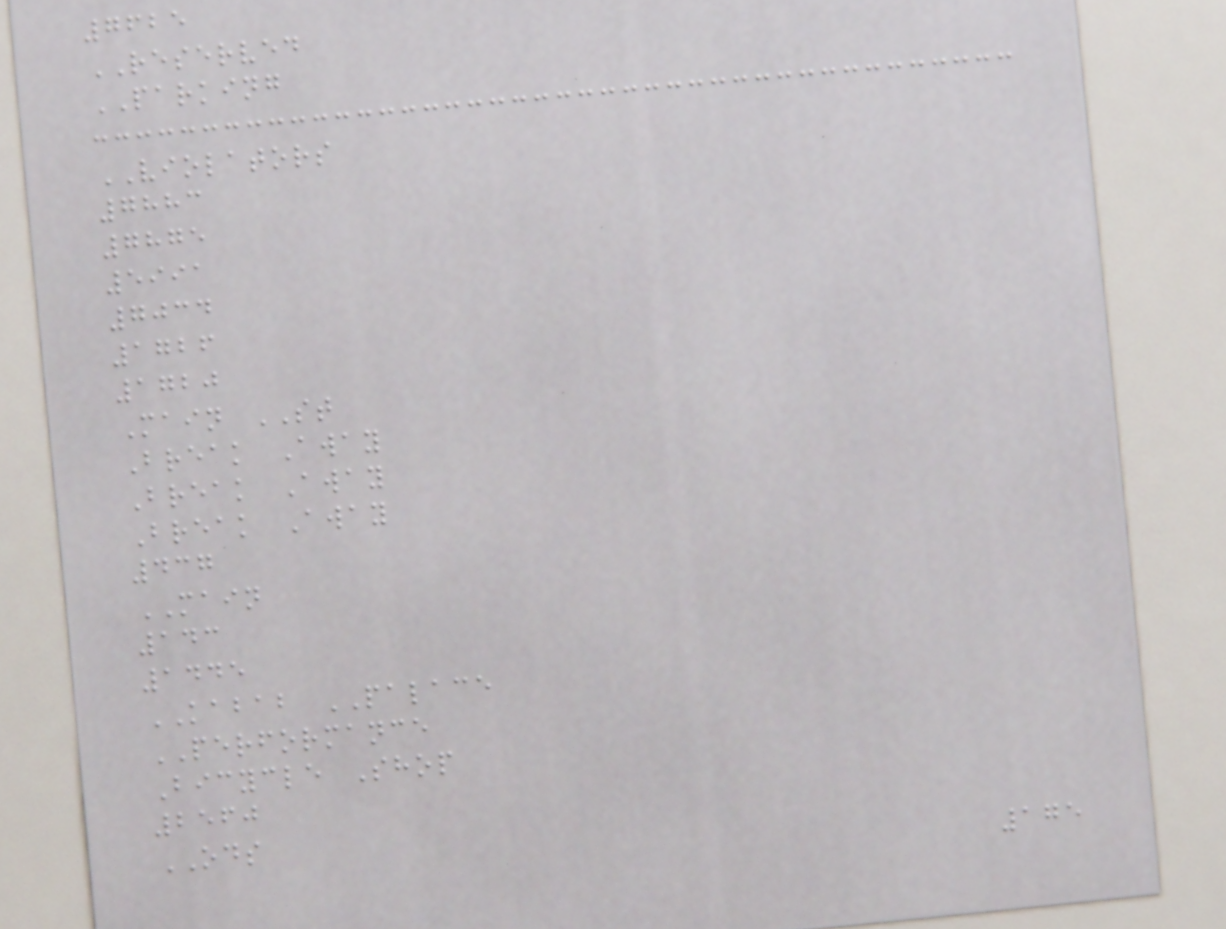7625
RESERVED
PARKING
VIOLATORS
7883
7875
5991
7034
1726
1720
Main ST
Break Away
Break Away
Break Away
437
MAIN
143
1445
KABAB PALACE
PERFORMANCE
Bicycle Shop
2560
ODS
175
